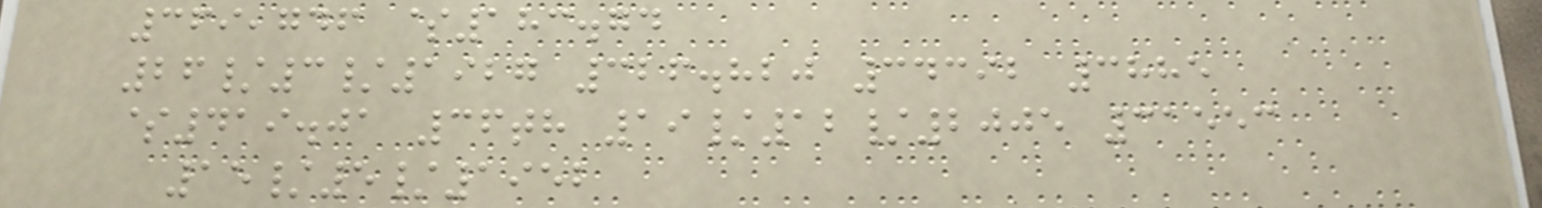369,746 $183.74
26/3/1927 326.820 34392 3885
$419.01 36th 19/12/2005 31553
15/5/1952
